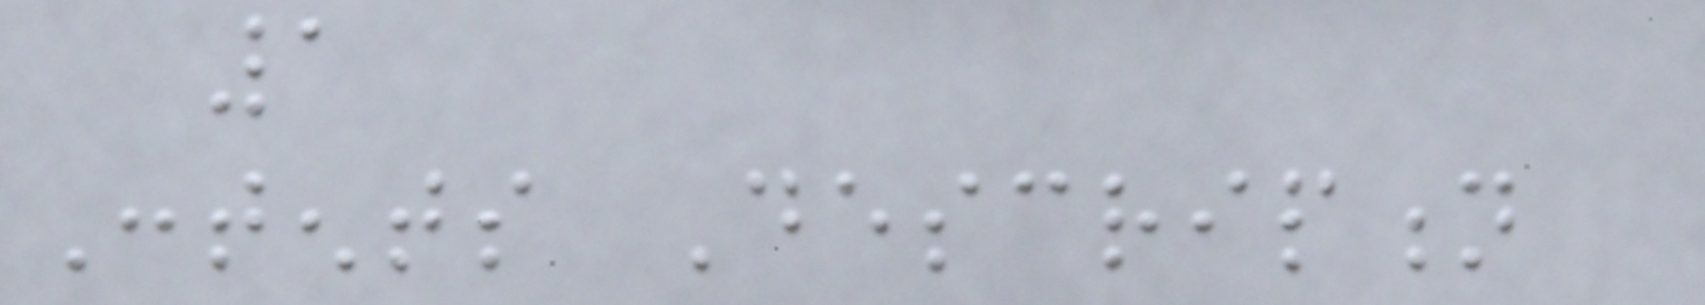1
Contents Description
